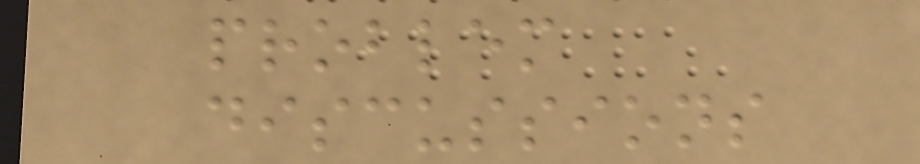problem
discussions
